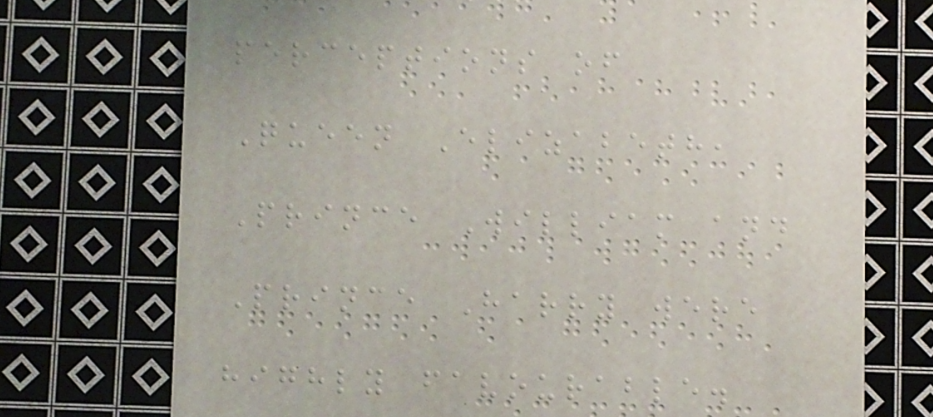perceptions of
Queen Elizabeth,
Prince William and
Prince Harry were
highly favourable.
